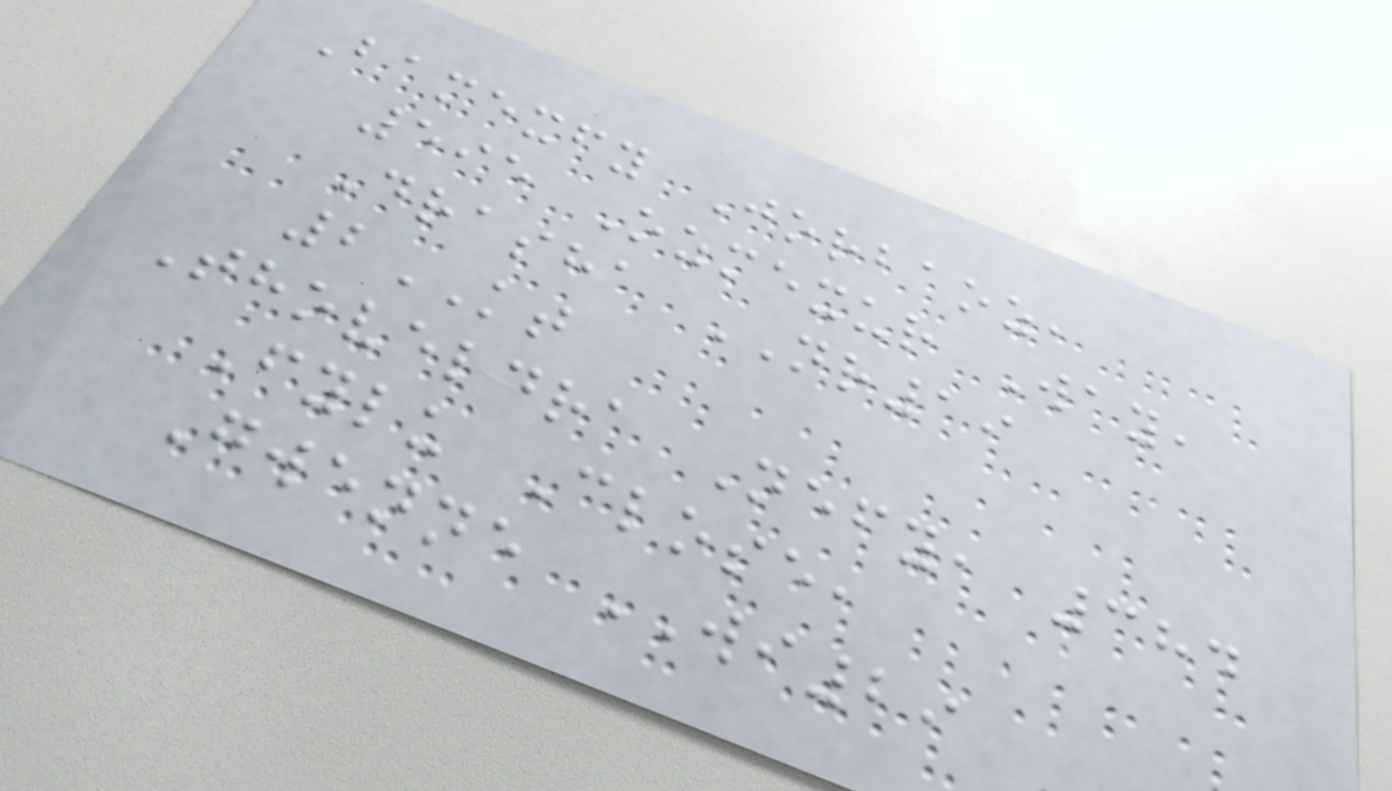Bamexfy Jorbaoz,
595 Ozmexur Way,
Drasha NR19
2KT
Thoveldra Nefy, 384
Fylu Close,
Gwenne WI29
